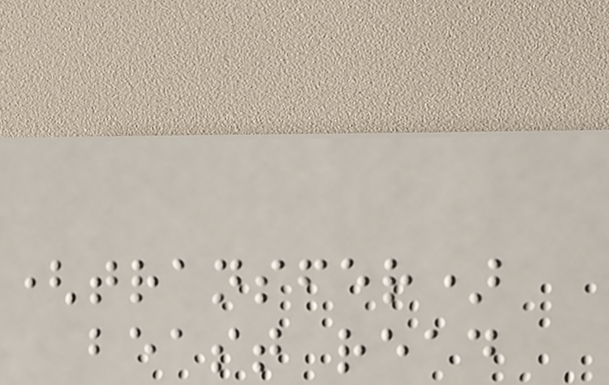(transfer)
beast read
